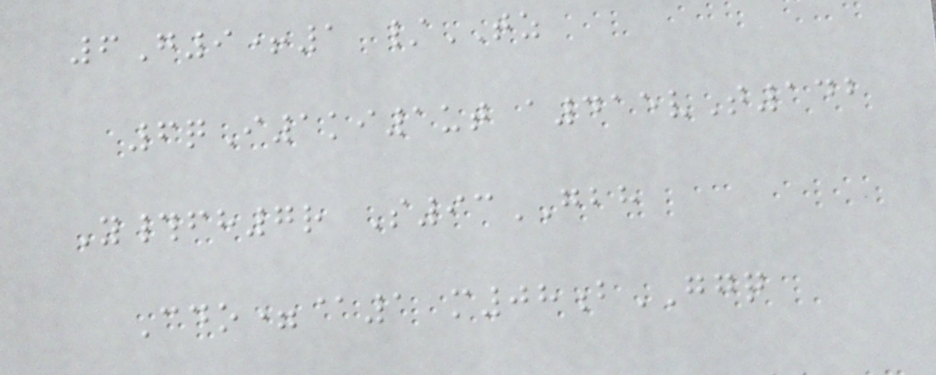6G9+1 /TZ
6qI1ki1ut a415vT142
Y#fh7r S93GBH
Cdo=@1 m08bGGQ
